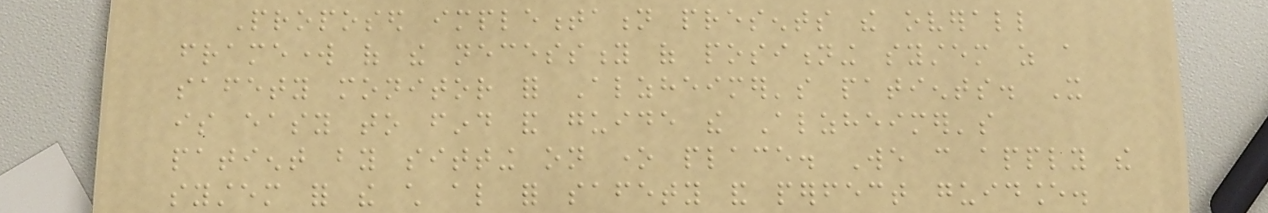Proposed implementation presents the overall
framework of the necessity of positioning system as a
safety monitor for Alzheimer's patients. It
is easy to find and guide the Alzheimer's
patient by sitting on one place. We can apply the
system for the child also for safety and perfect guidance.
